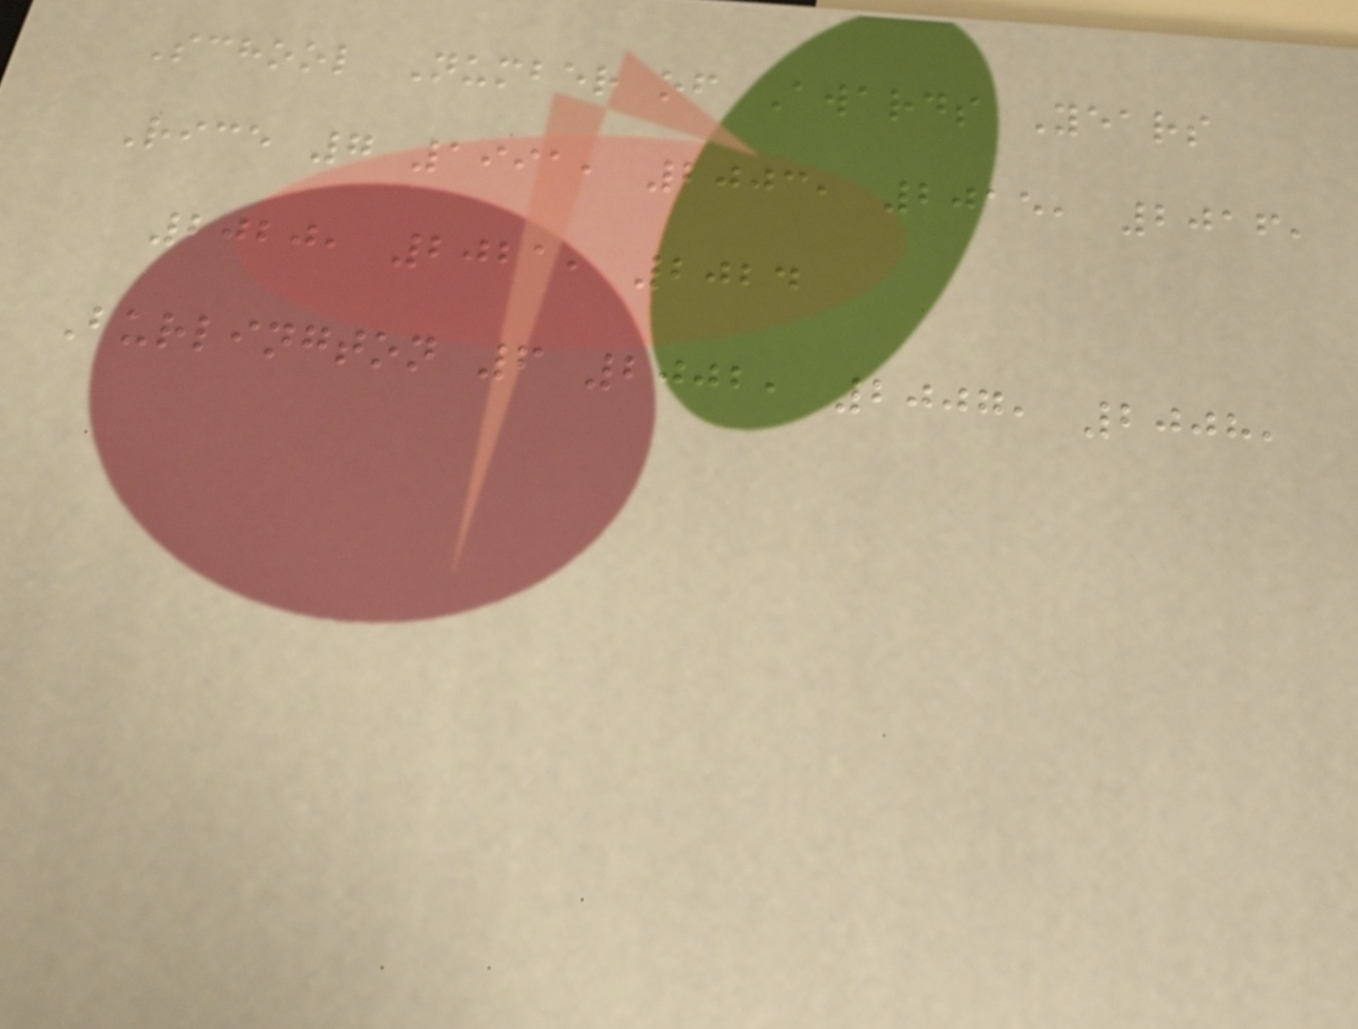School Number of Awards Years
Rice 7 1991, 2003, 2015, 2016,
2020, 2021, 2024
Burlington 6 2002, 2007, 2008,
